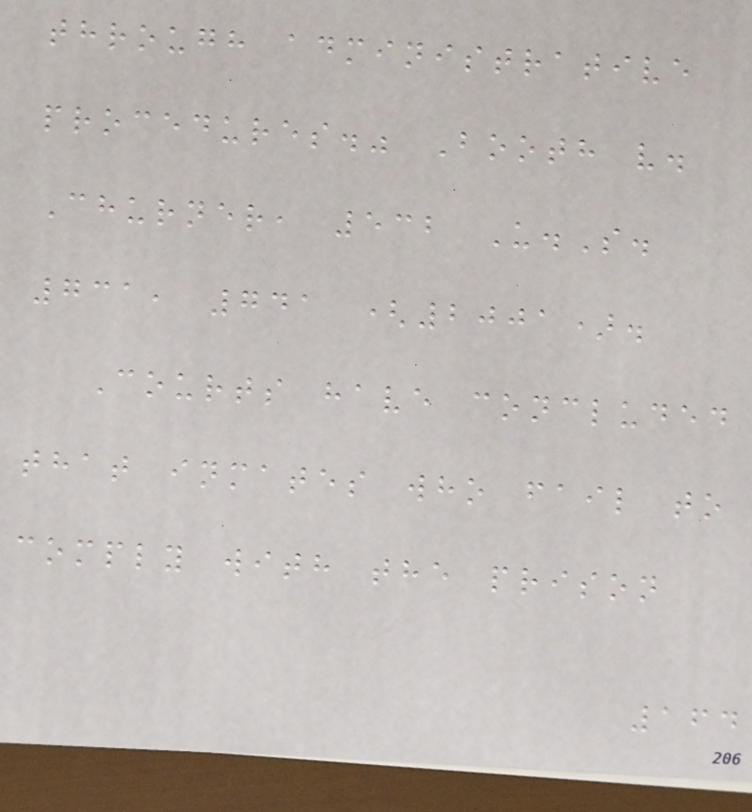through administrative
procedures." Booth v.
Churner, 532 U.S.
731, 741 (2001).
Courts have concluded
that inmates who fail to
comply with the prison
164
